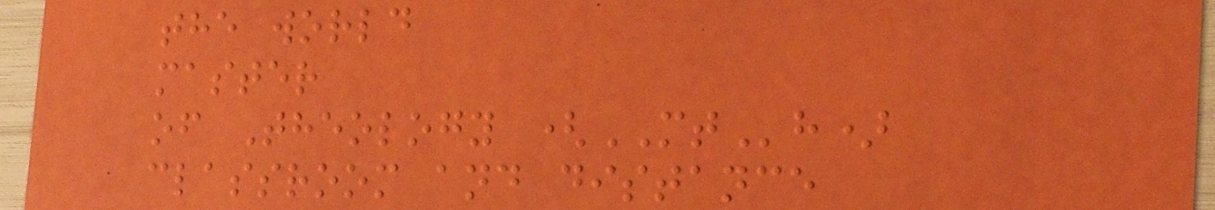the world
master
of Theology (MTh)
classroom and distance
